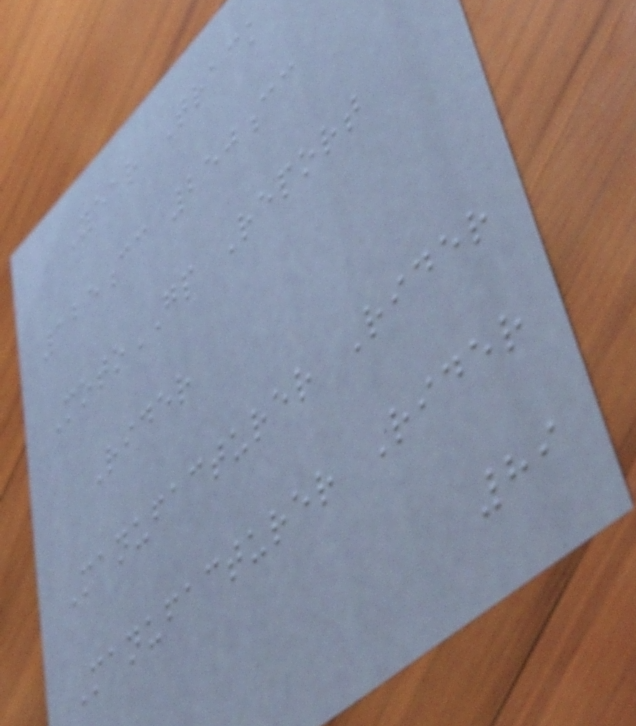Year Track
125cc 250cc
MotoGP Report
Rider
Manufacturer Rider
Manufacturer Rider
89
